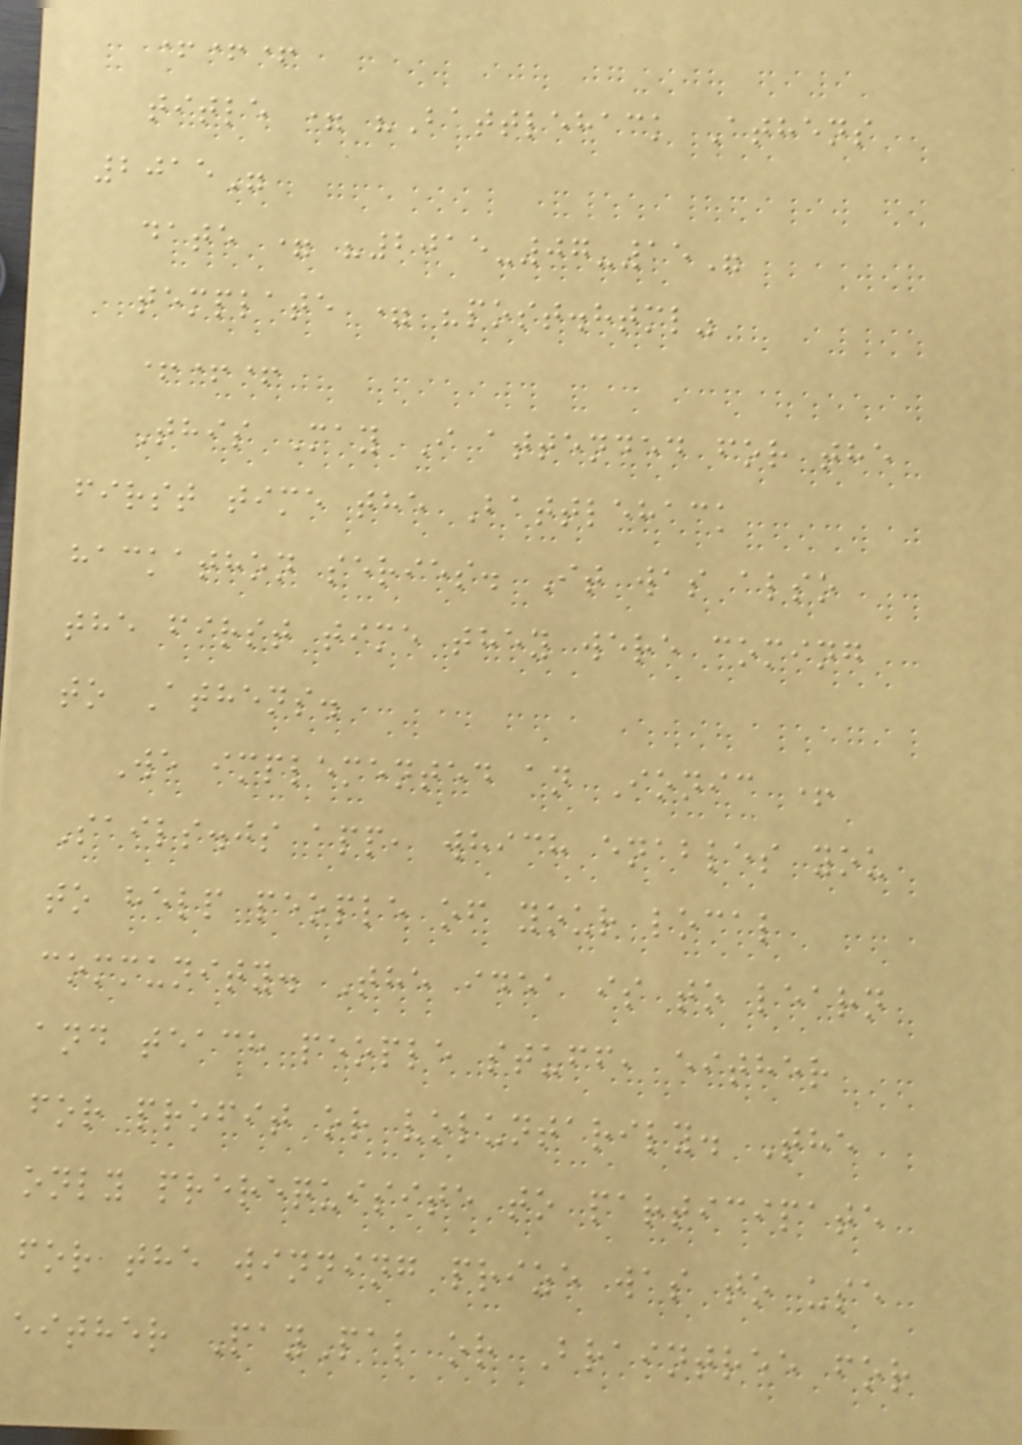+++
title = "Battlehack Athens
2015"
date = "2015-07-15"
template = "post.html"
+++
This May I attended for the
first time the Battlehack
hackathon series. It was also
the first time they were coming
to Athens.
We implemented an Ionic +
Sails.js app, which enables you
to help people of your local
community. The idea is to learn
and teach people stuff, either
for profit or voluntarily. The
only prerequisite to participate
for the winning prize was to use
either PayPal or Braintree for
